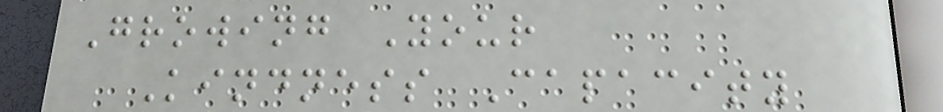Growing Your
Kindness Capacity
